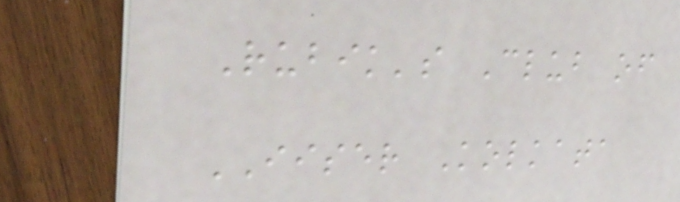Rubik's Club of
IISER Kolkata
